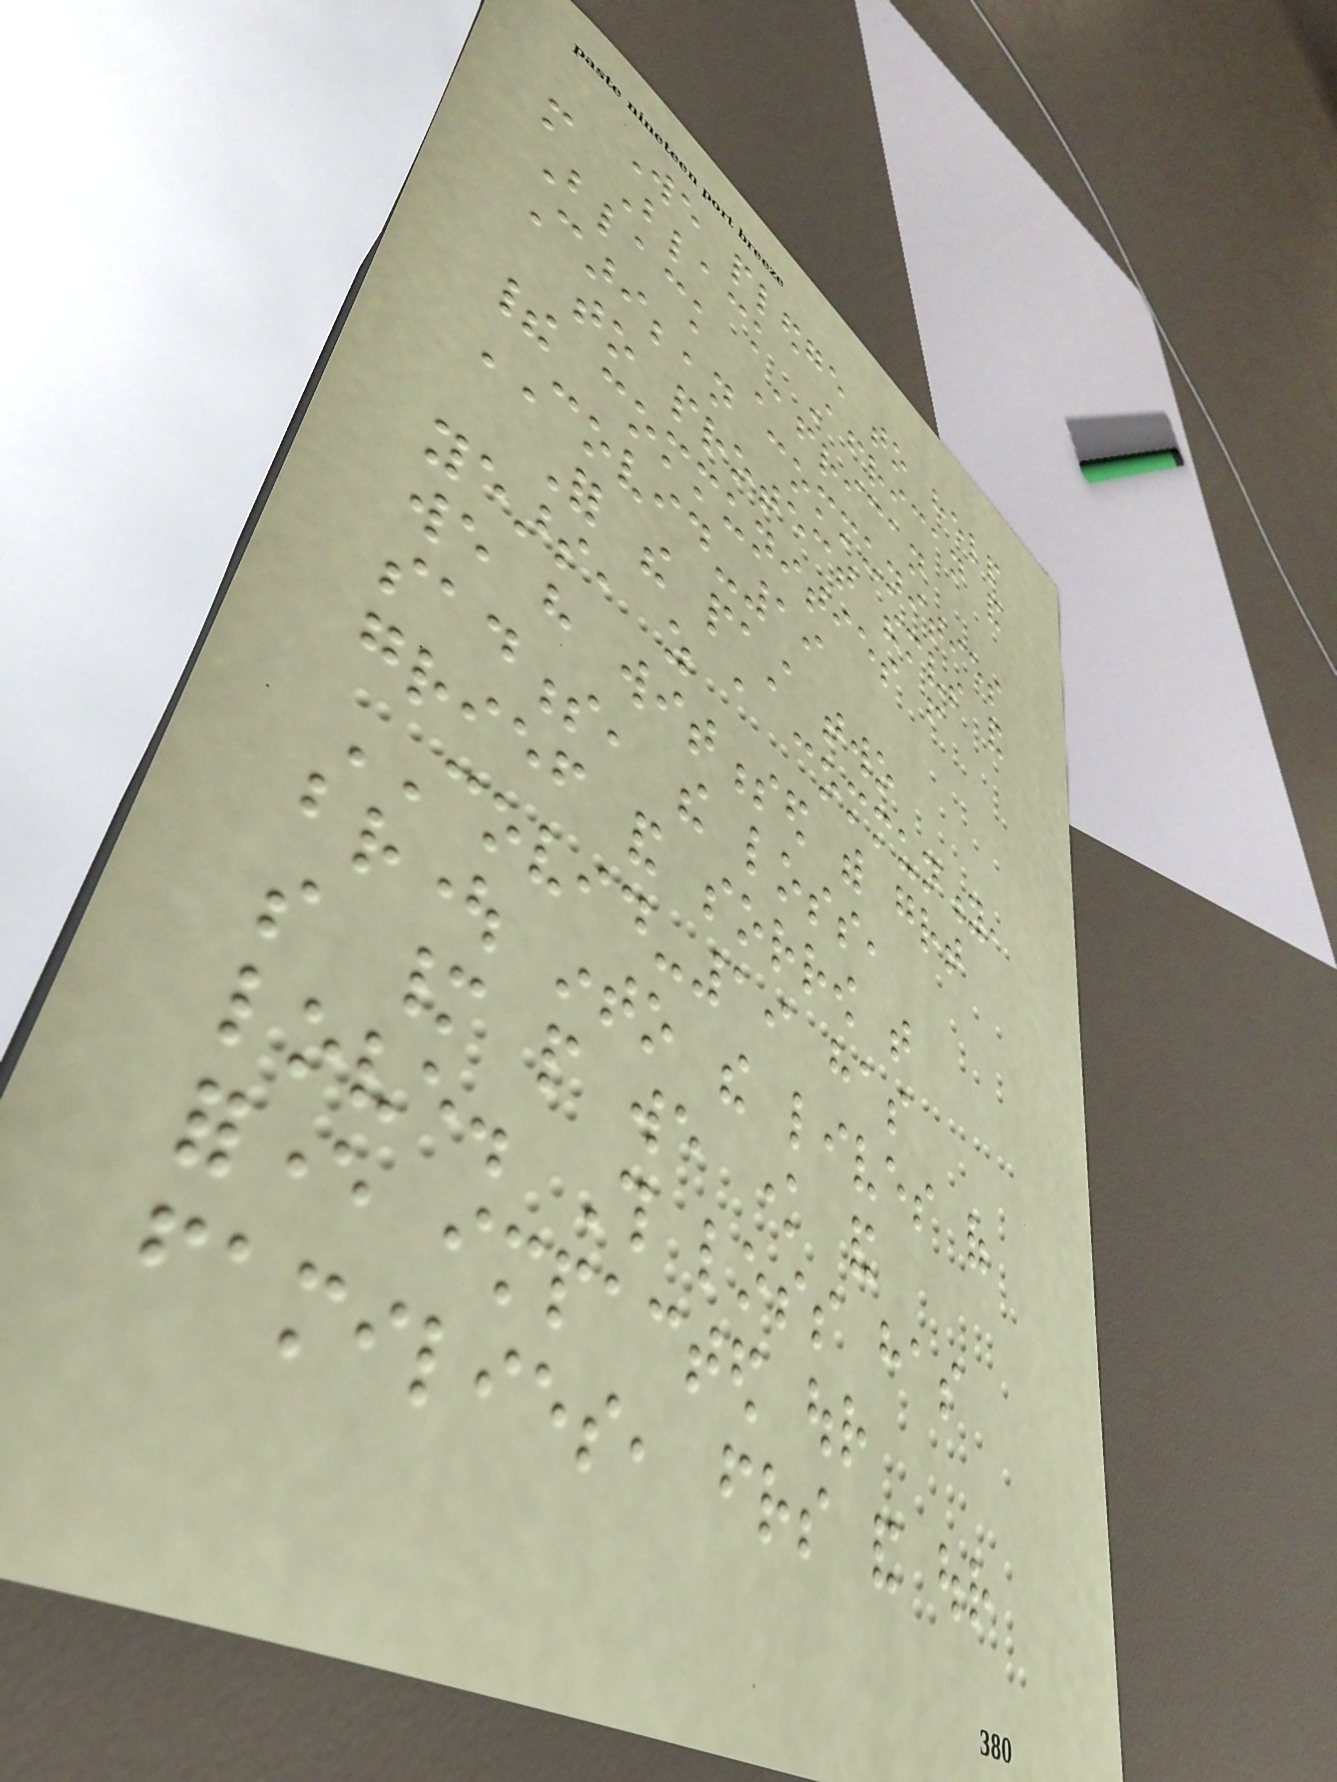We pledge to help
more Black African and
Black African
Caribbean communities
to protect themselves and
their communities from
COVID-19
For the past two
years, as a community,
we have witnessed with great
sadness, the loss,
grief and sorrow that
COVID-19 has
brought into the lives of
so many people we know and
love. This loss has
forever impacted our
families, friends and our
